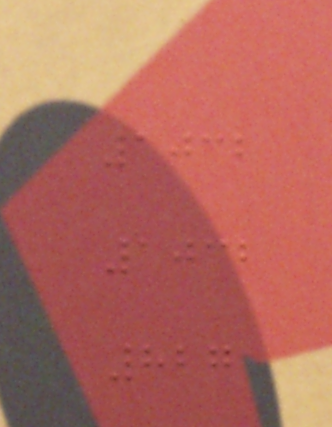1032
1032
827
